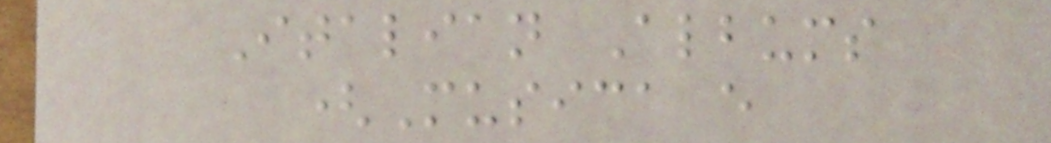Italian Albums
(Musica e
